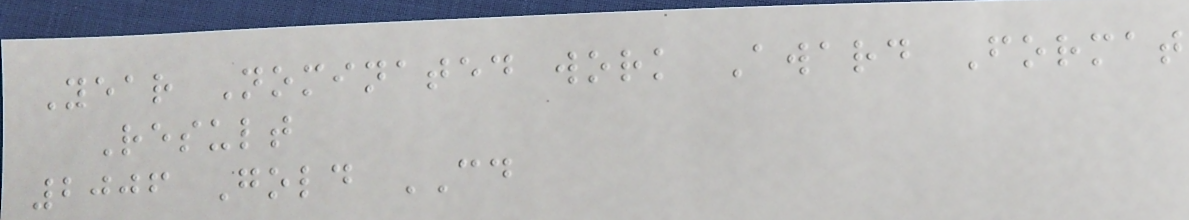Year Nominated work Award Format
Result
2006 Gold CD
